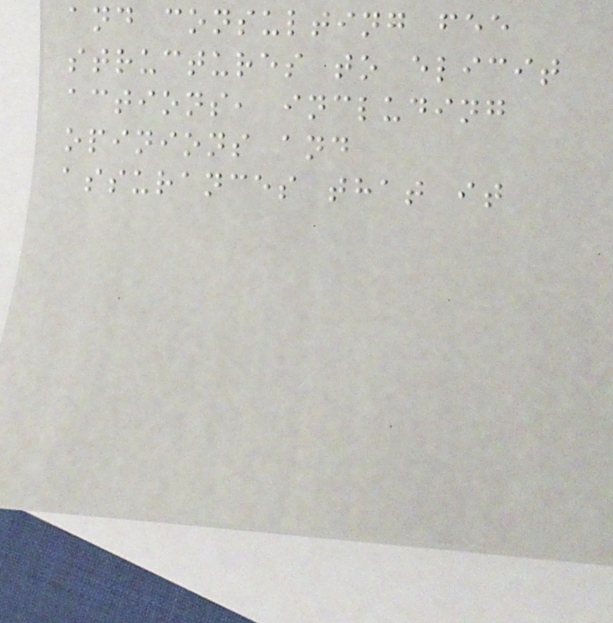and consulting fee
structures to elicit
actions, including
opinions and
assurances that it
